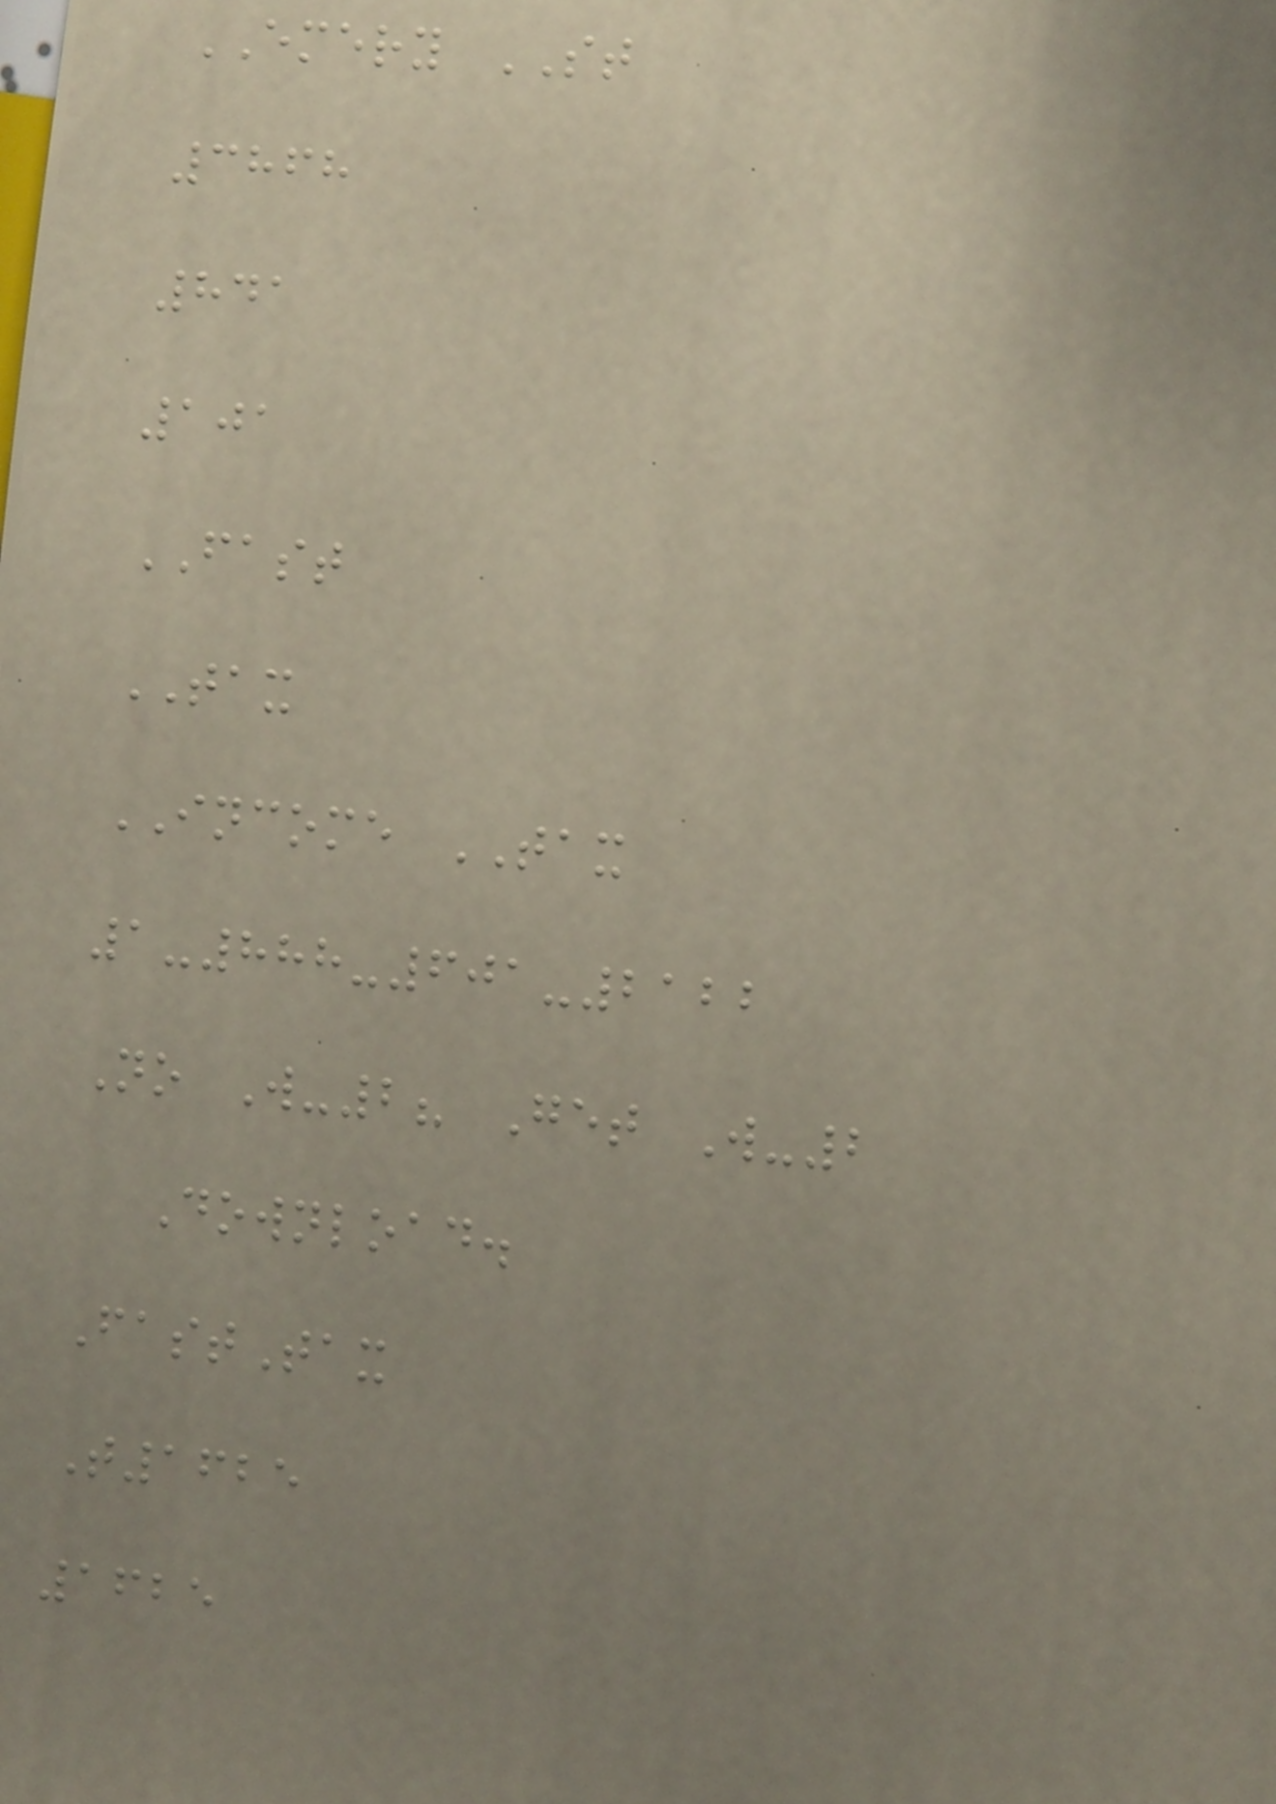EMERY ST
3868
841
101
FAST
TAX
INCOME TAX
1-888-601-2122
No W-2? Get W-2
Download.
FastTax
T1625
1625
